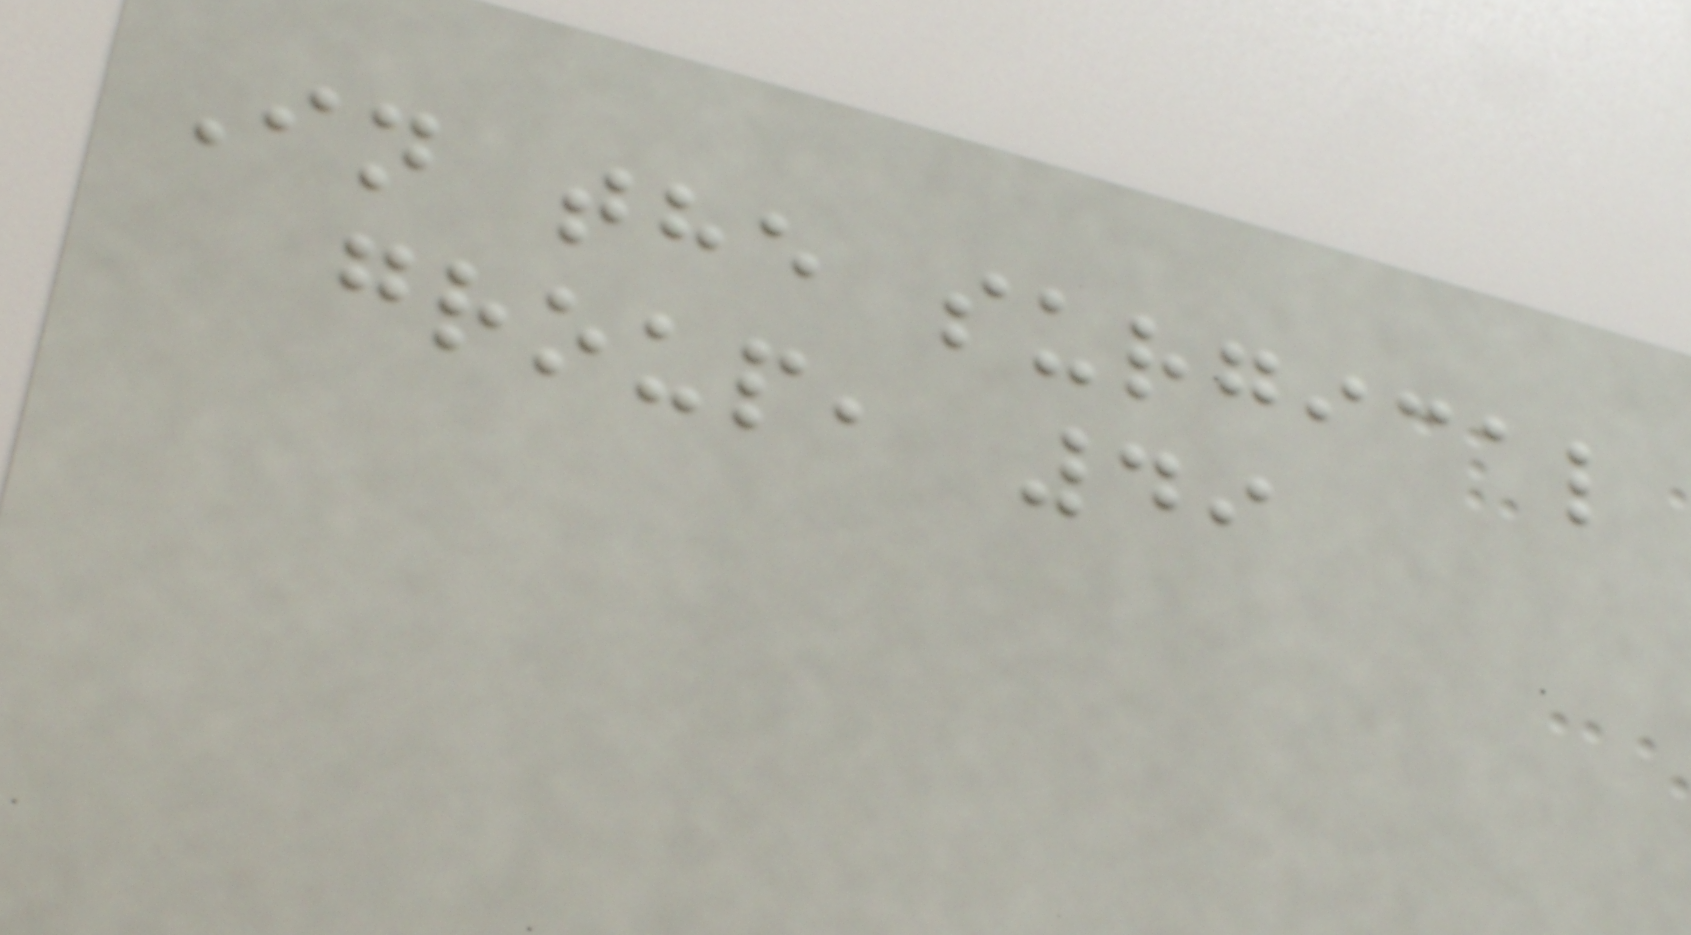In the surgical
group, 49
